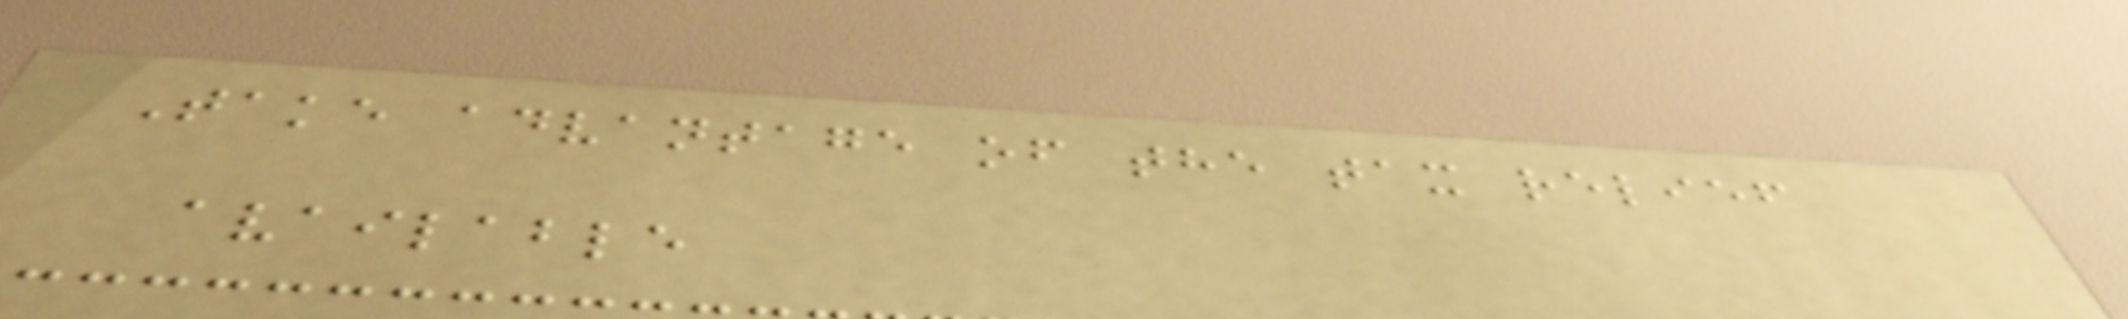Take advantage of the tax relief
available
